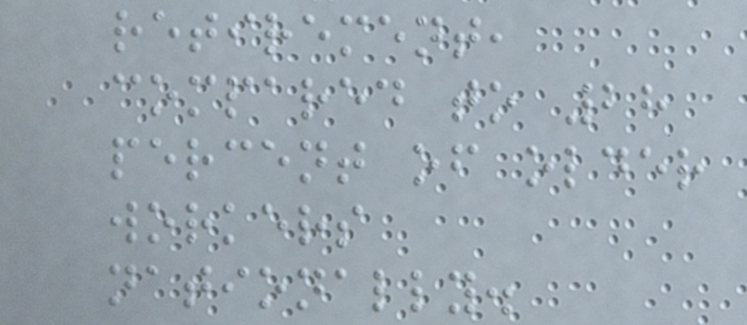retirement,
compared to 28
percent of older
workers
nationally.
